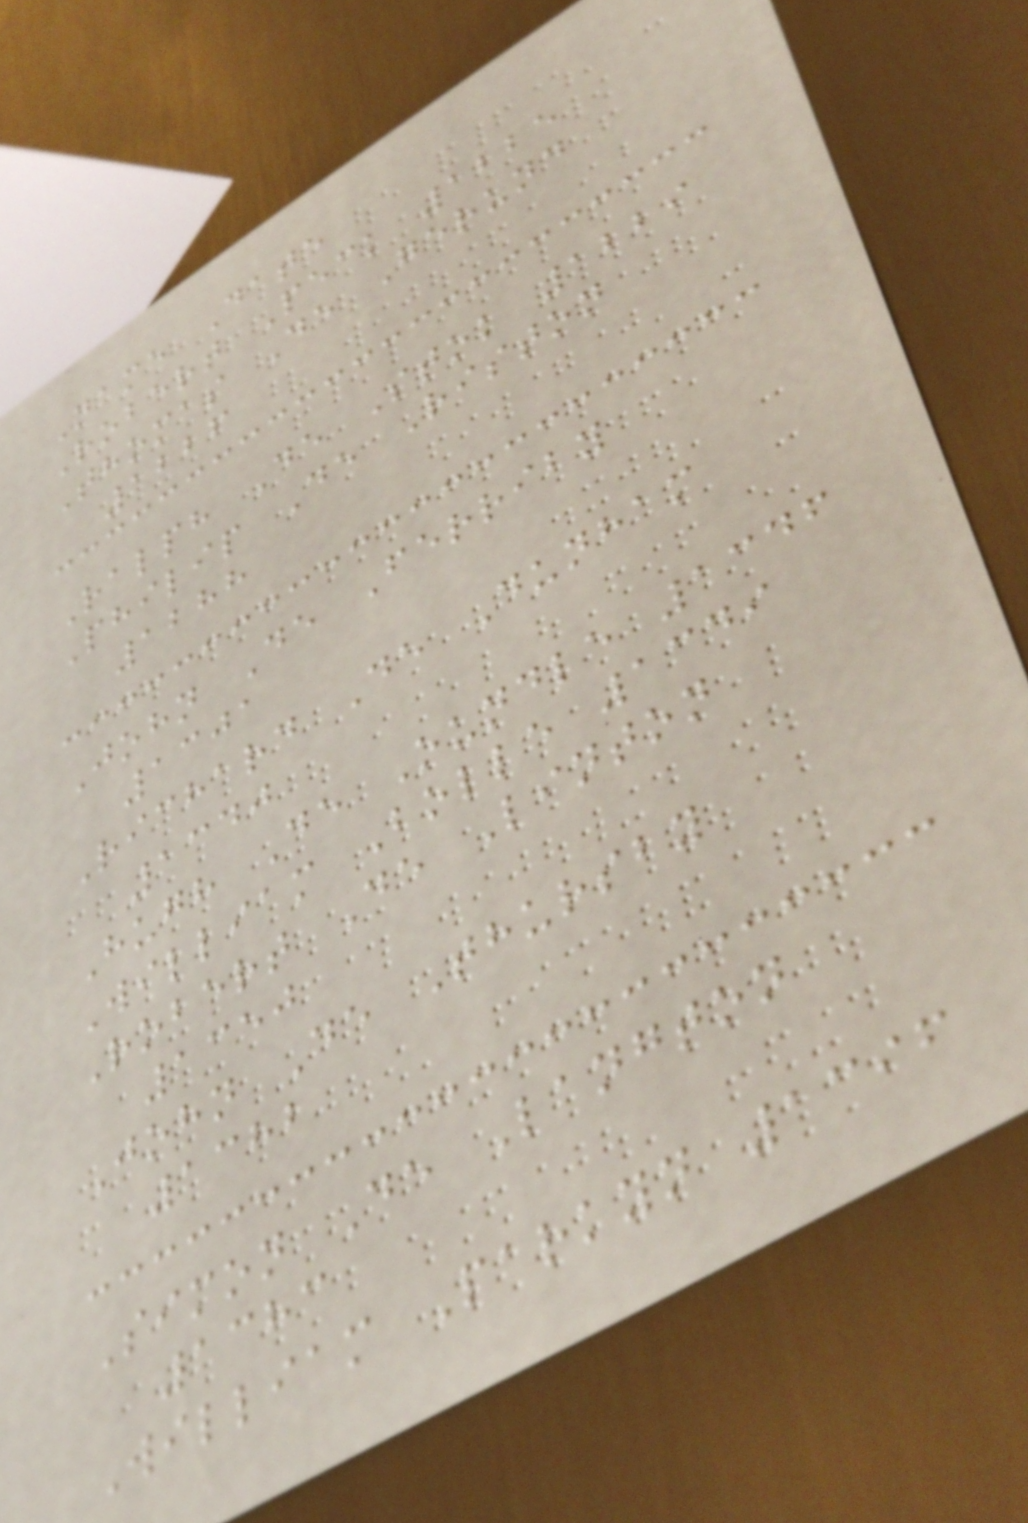Name Date
Robert Peck 1225
Thomas De Gerund
1226
Ralph De Stok 1229
Philip De Riston
1288
John De Ferriby
1301
Richard De Dunham
1340
Hugh De Oundle 1346
William Bolle 1349
Robert De Linton
1350
John De Thursby
1382
Simon De Langton
1383
William Parkyn 1396
